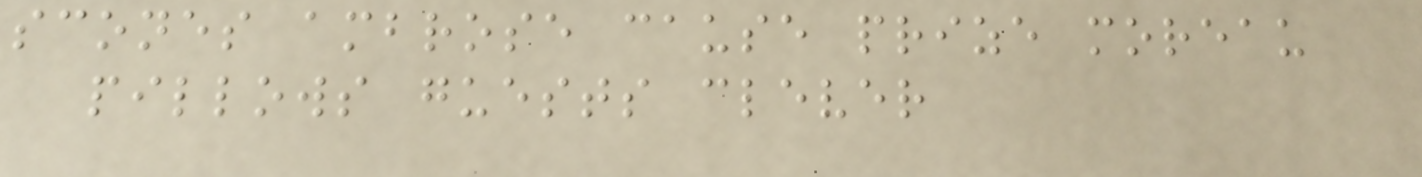scones ambrose cause prize moreau
pillows guests clever
